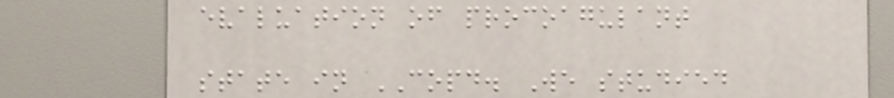evaluation of procoagulant
state in COPD. We studied
